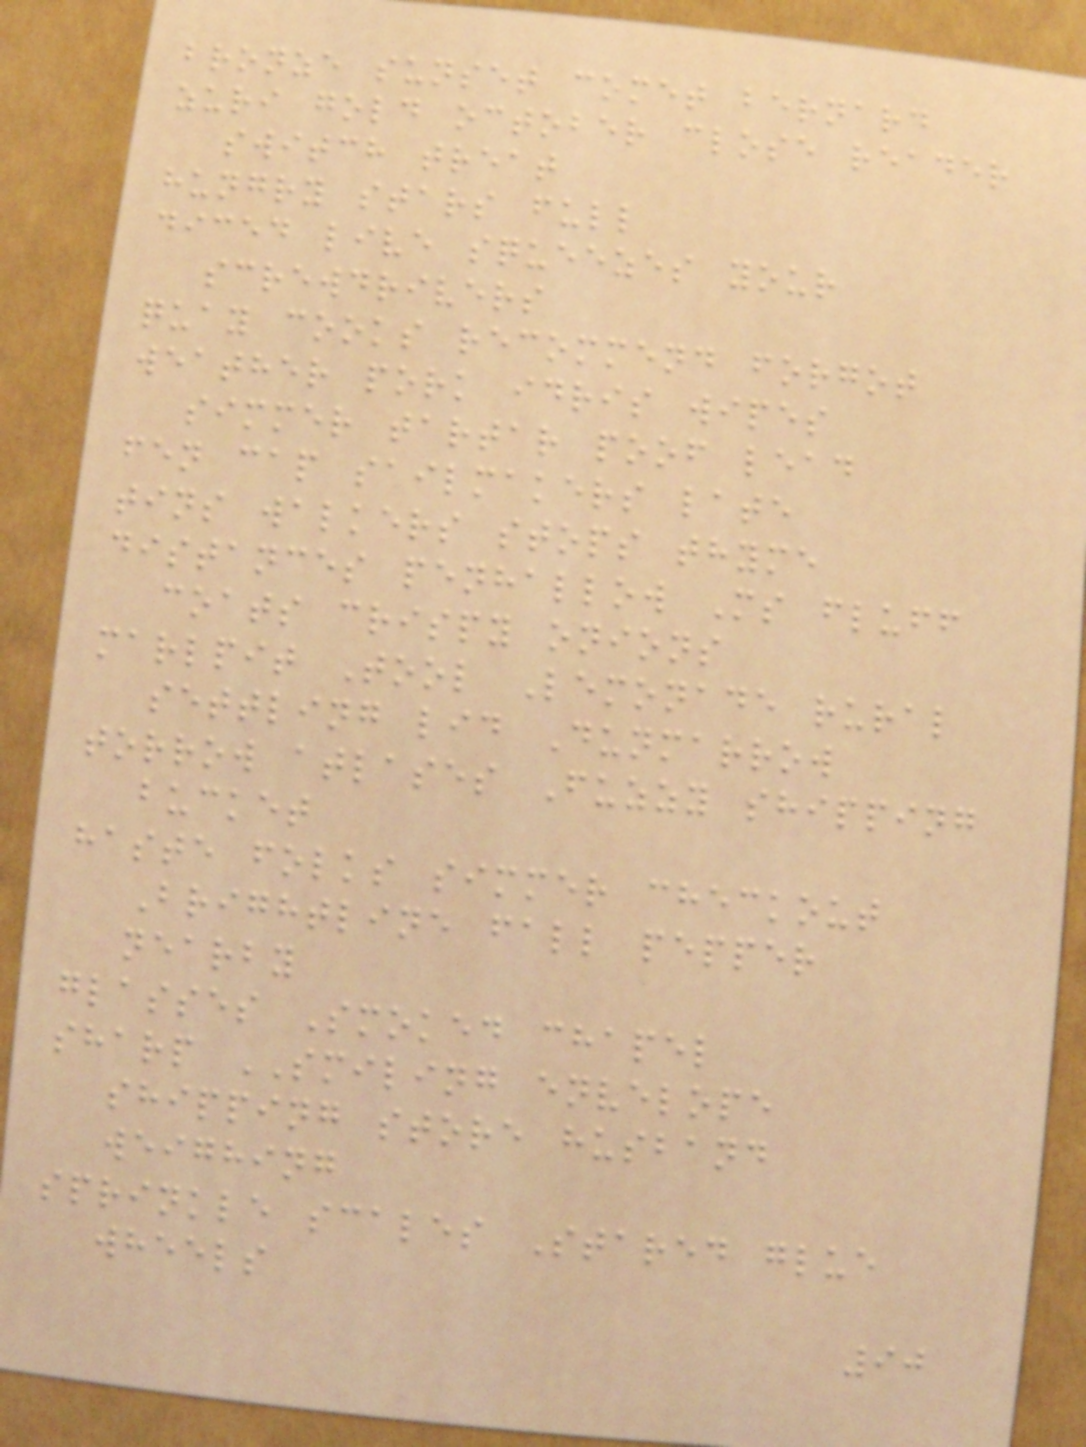bronze sunset comet bernard
zuri gold october close reader
switch treat
hungry stars full
diced live squeezes your
screwdrivers
quay cooks recommend forgot
weather pork idris wipes
simmer tartar poof lead
fen cap sailmakers late
tins walkers stops thyme
distances penhallow Ms fluff
coats crispy onions
marlpit Tool Lemonade rural
settling lid Dunmarrow
torrow atlases Fuzzy shipping
bucket
haste folks simmer checkout
Brightline fall pepper
nearby
glasses Smoked chapel
sharp SMILING envelope
shipping store husband
weighing
sprinkle scales Stared glue
wheels
90
